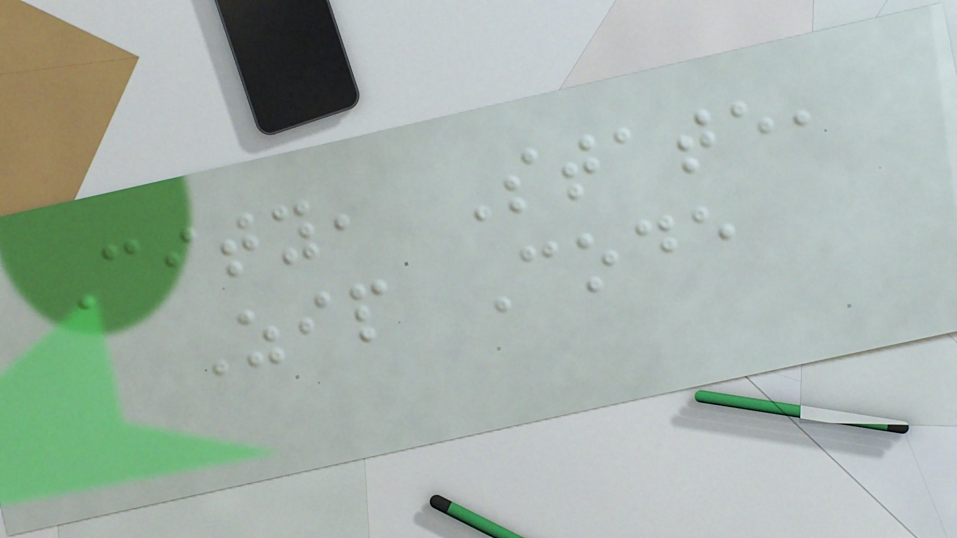City, State,
Zip Code
